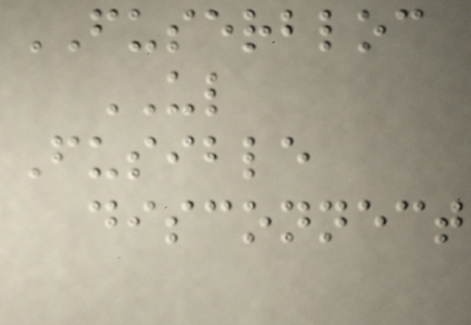FUSERBLOC
UL
Fusible
disconnect
